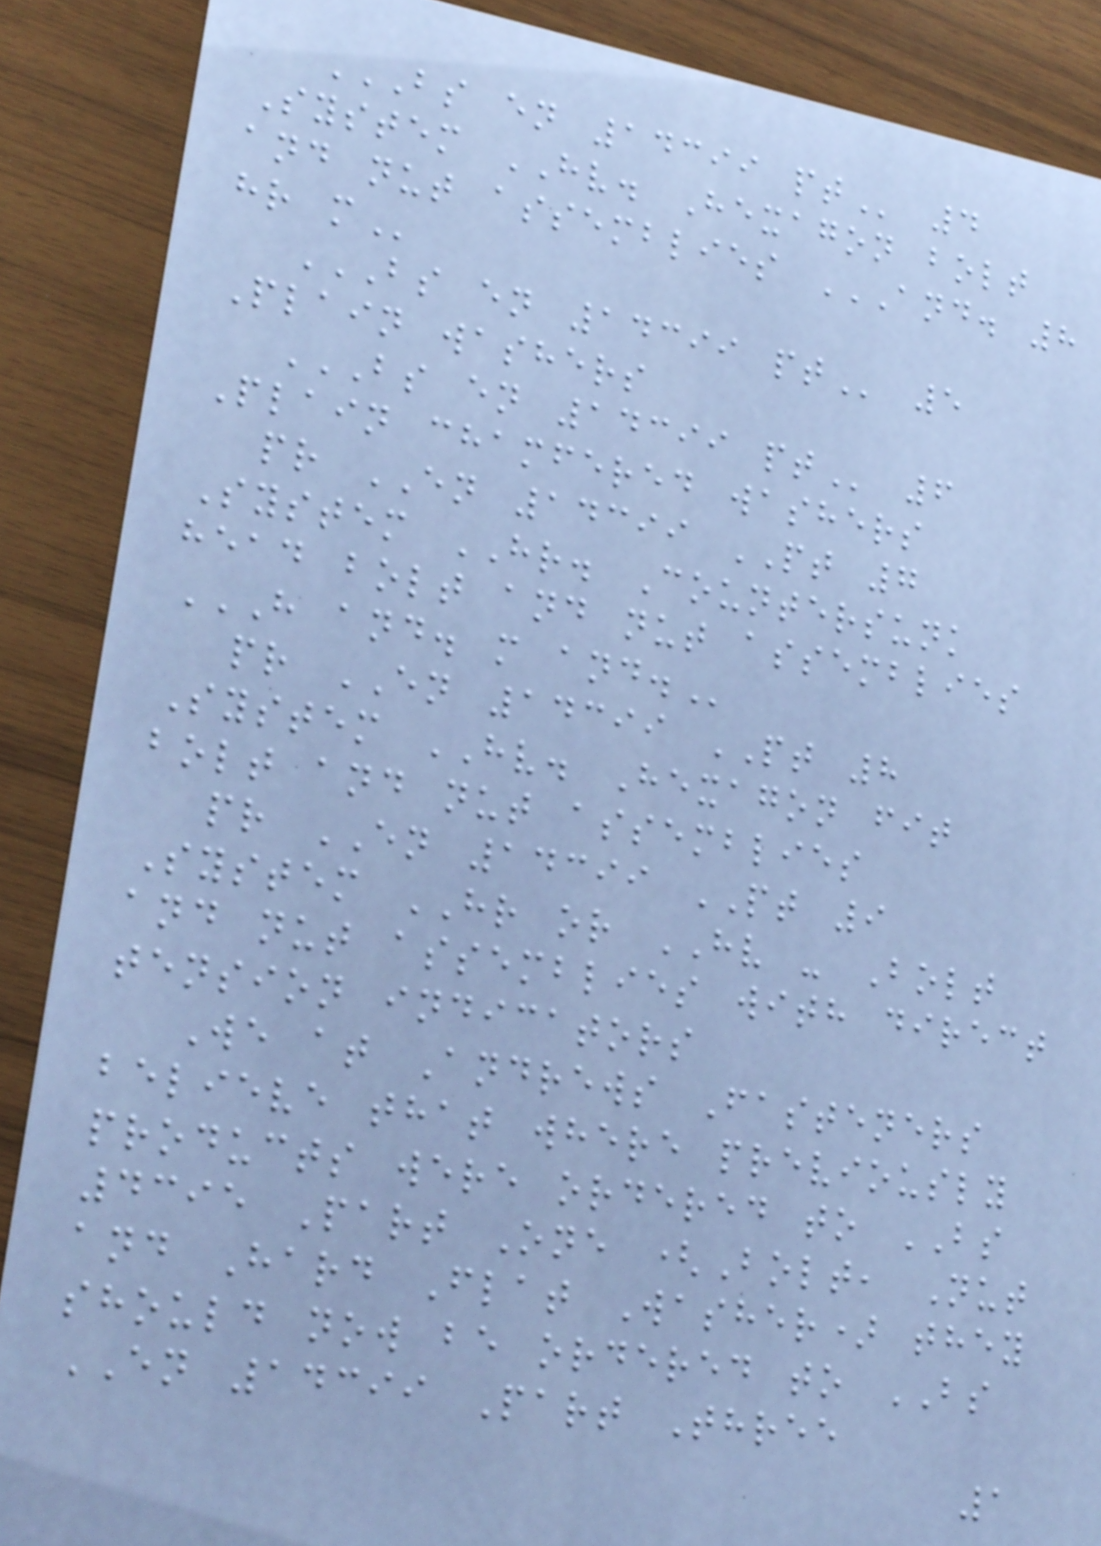BS EN 14399 PT 4
System HV. Hexagon bolt
and nut assemblies AND. 8
HR M
BS EN 14399 PT 5
Plain washers
BS EN 14399 PT 6
Plain chamfered washers
pr EN 14399 PT 7
System HR. Countersunk
head bolt and nut assemblies
H AND. M AND.
pr EN 14399 PT 8
System HV. Hexagon fit
bolt and nut assemblies
pr EN 14399 PT 9
System HR or HV - Bolt
and nut assemblies with direct
tension indicators
We at Andrews Fasteners
believe that where previously
products were ordered to BS
4395 Part One (Bolt, Nut
and Hard Flat Washer) they
should now be ordered to BS
EN 14399 Part Three
1
